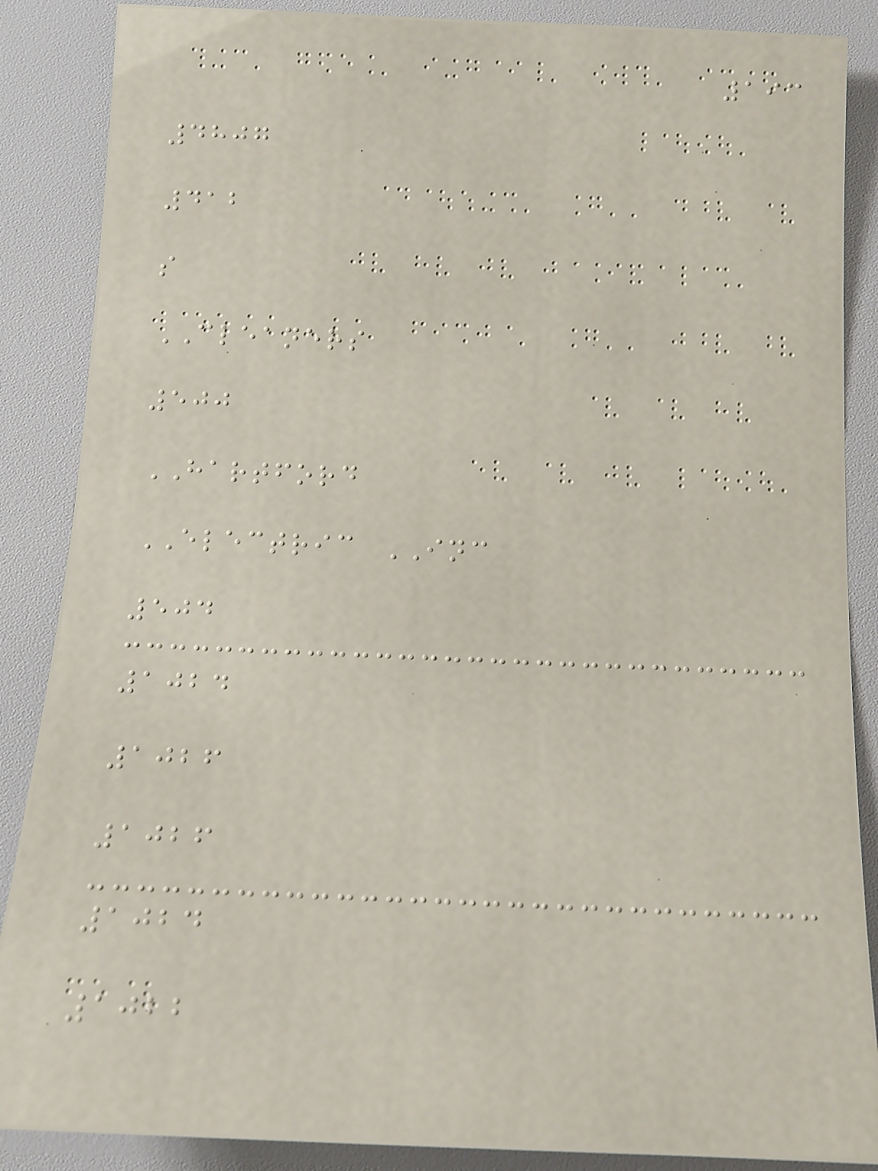193
4807
412
s
CLEANERS
500
HARTFORD
ELECTRIC INC
504
1024
1026
1026
1024
1022
